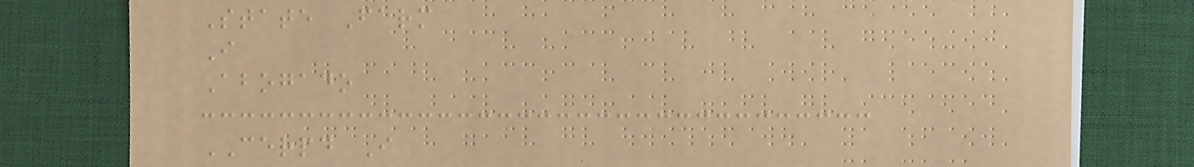State Farm
I
Abogado
CERPD I
